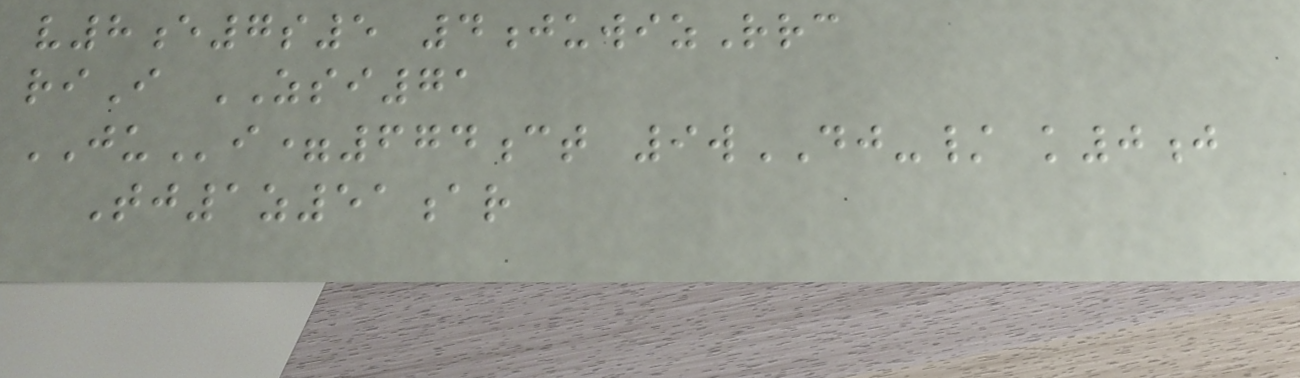v8e7s5 4juwizRrc
riI ZSI71
JUi=674ct 9wDJ-/ k0j
Tj1z51ar
